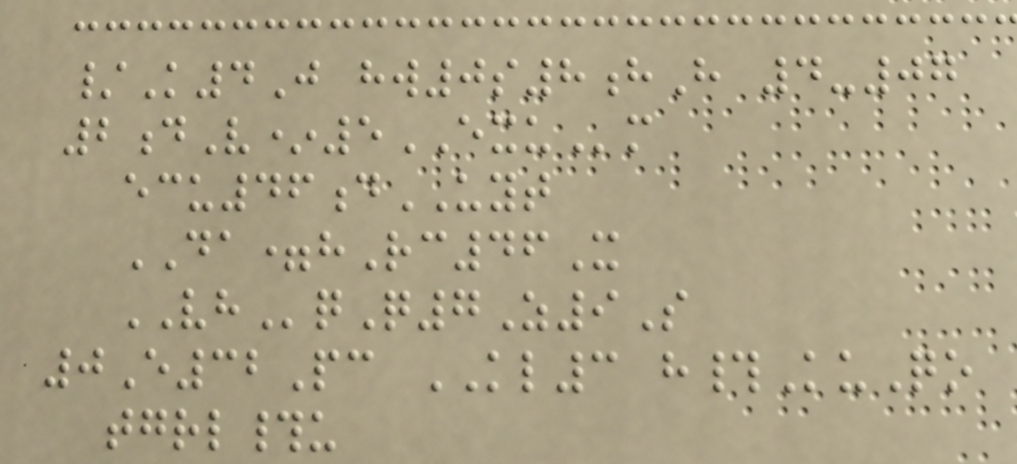/K4J hw0s8hH 4-07
2dV*5EXUm
ecu46dUYT
DA=hRc46X
VHqQ7Z9S
0E32Pc KL3 h#KuQo
tgrl#u
